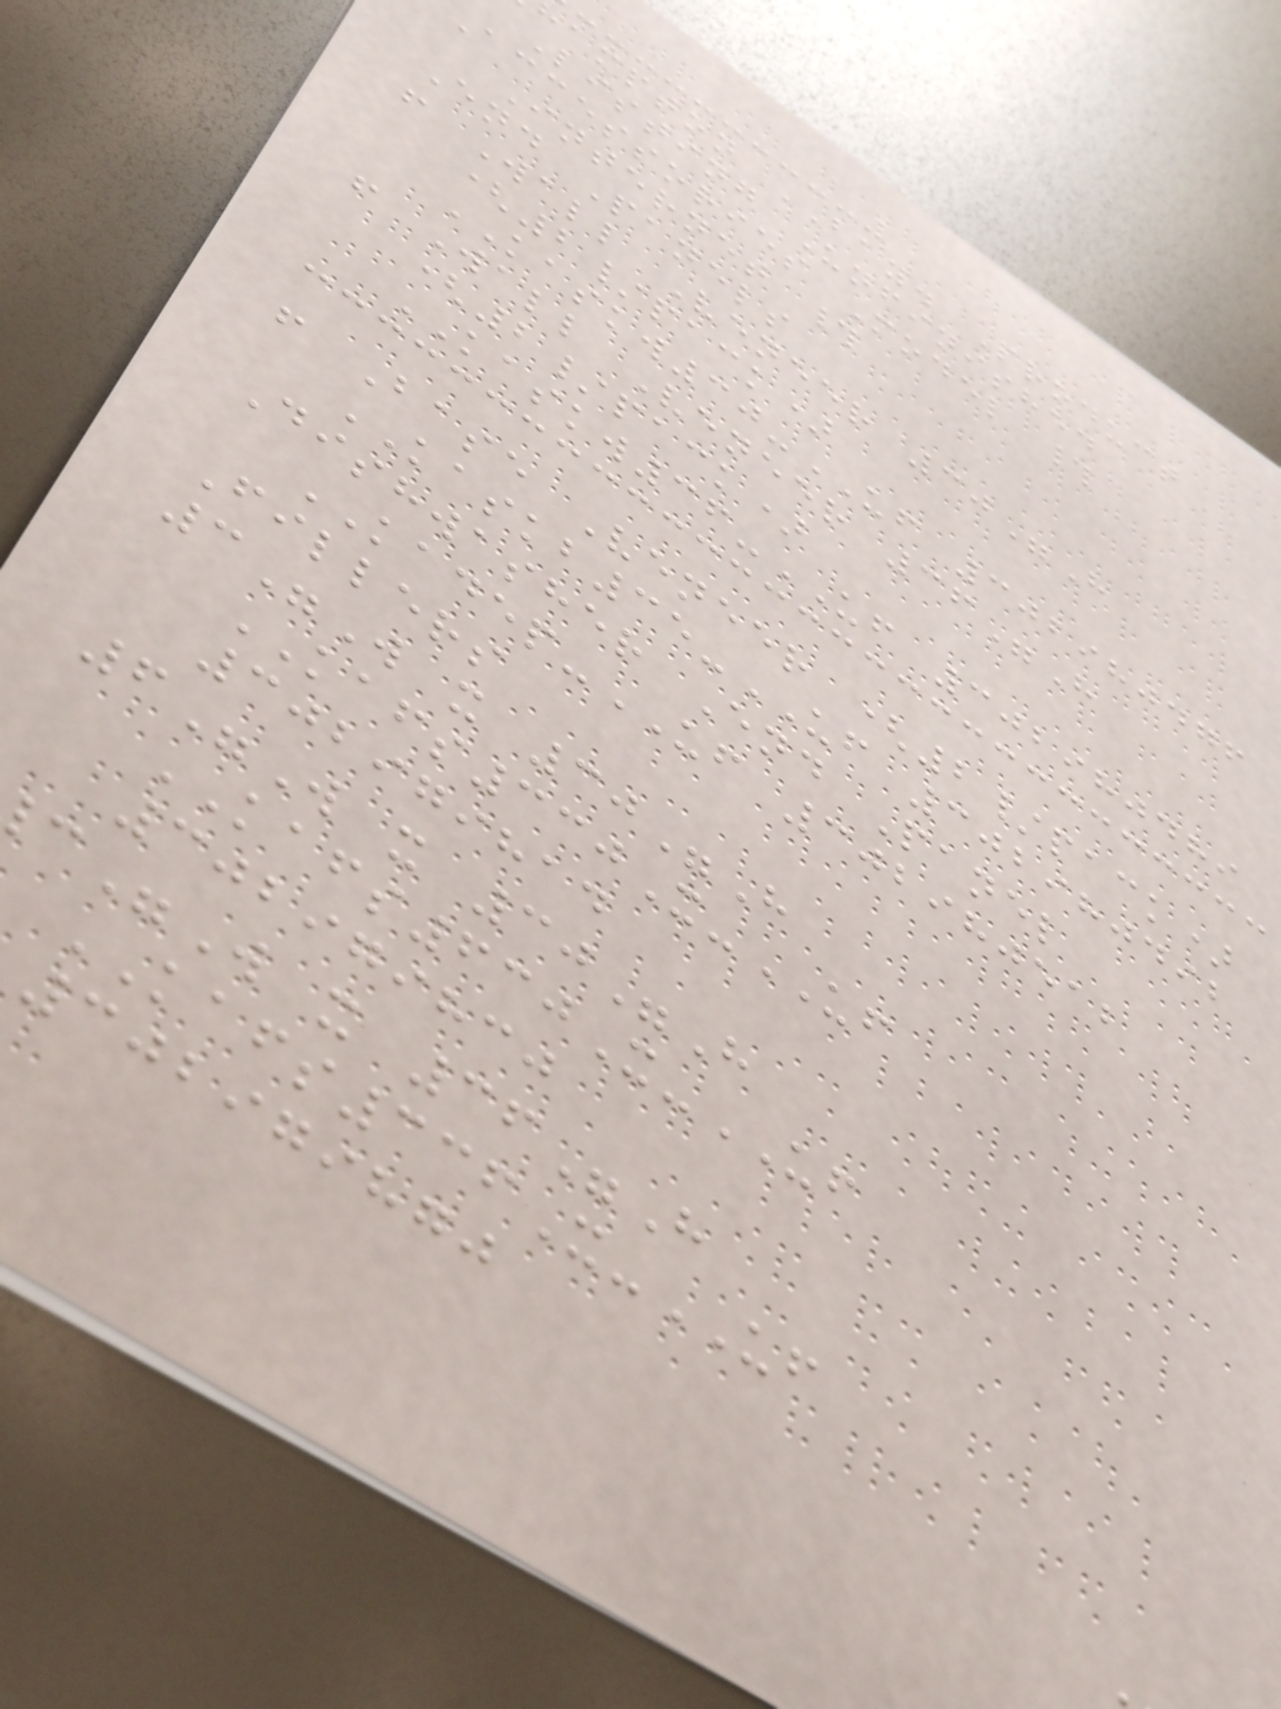ampton BAY. Product
Listing Unfinished
Accessories Model #
Internet #
End Panels
! Wall Veneer 30"H
(2/pack)
KASKW30-UF 302980476
! Wall Veneer 36"H
(2/pack)
KASKW36-UF 302980489
! Base Veneer (2/pack)
KASKB35-UF 302980492
Dishwasher End Panel
KADEP-UF 302980512
Fillers
3"W x 30"H
KAFS330X-UF
302979814
6"W x 30"H
KAFS630X-UF
302979830
W x 36"H
KAFS336X-UF
302979870
